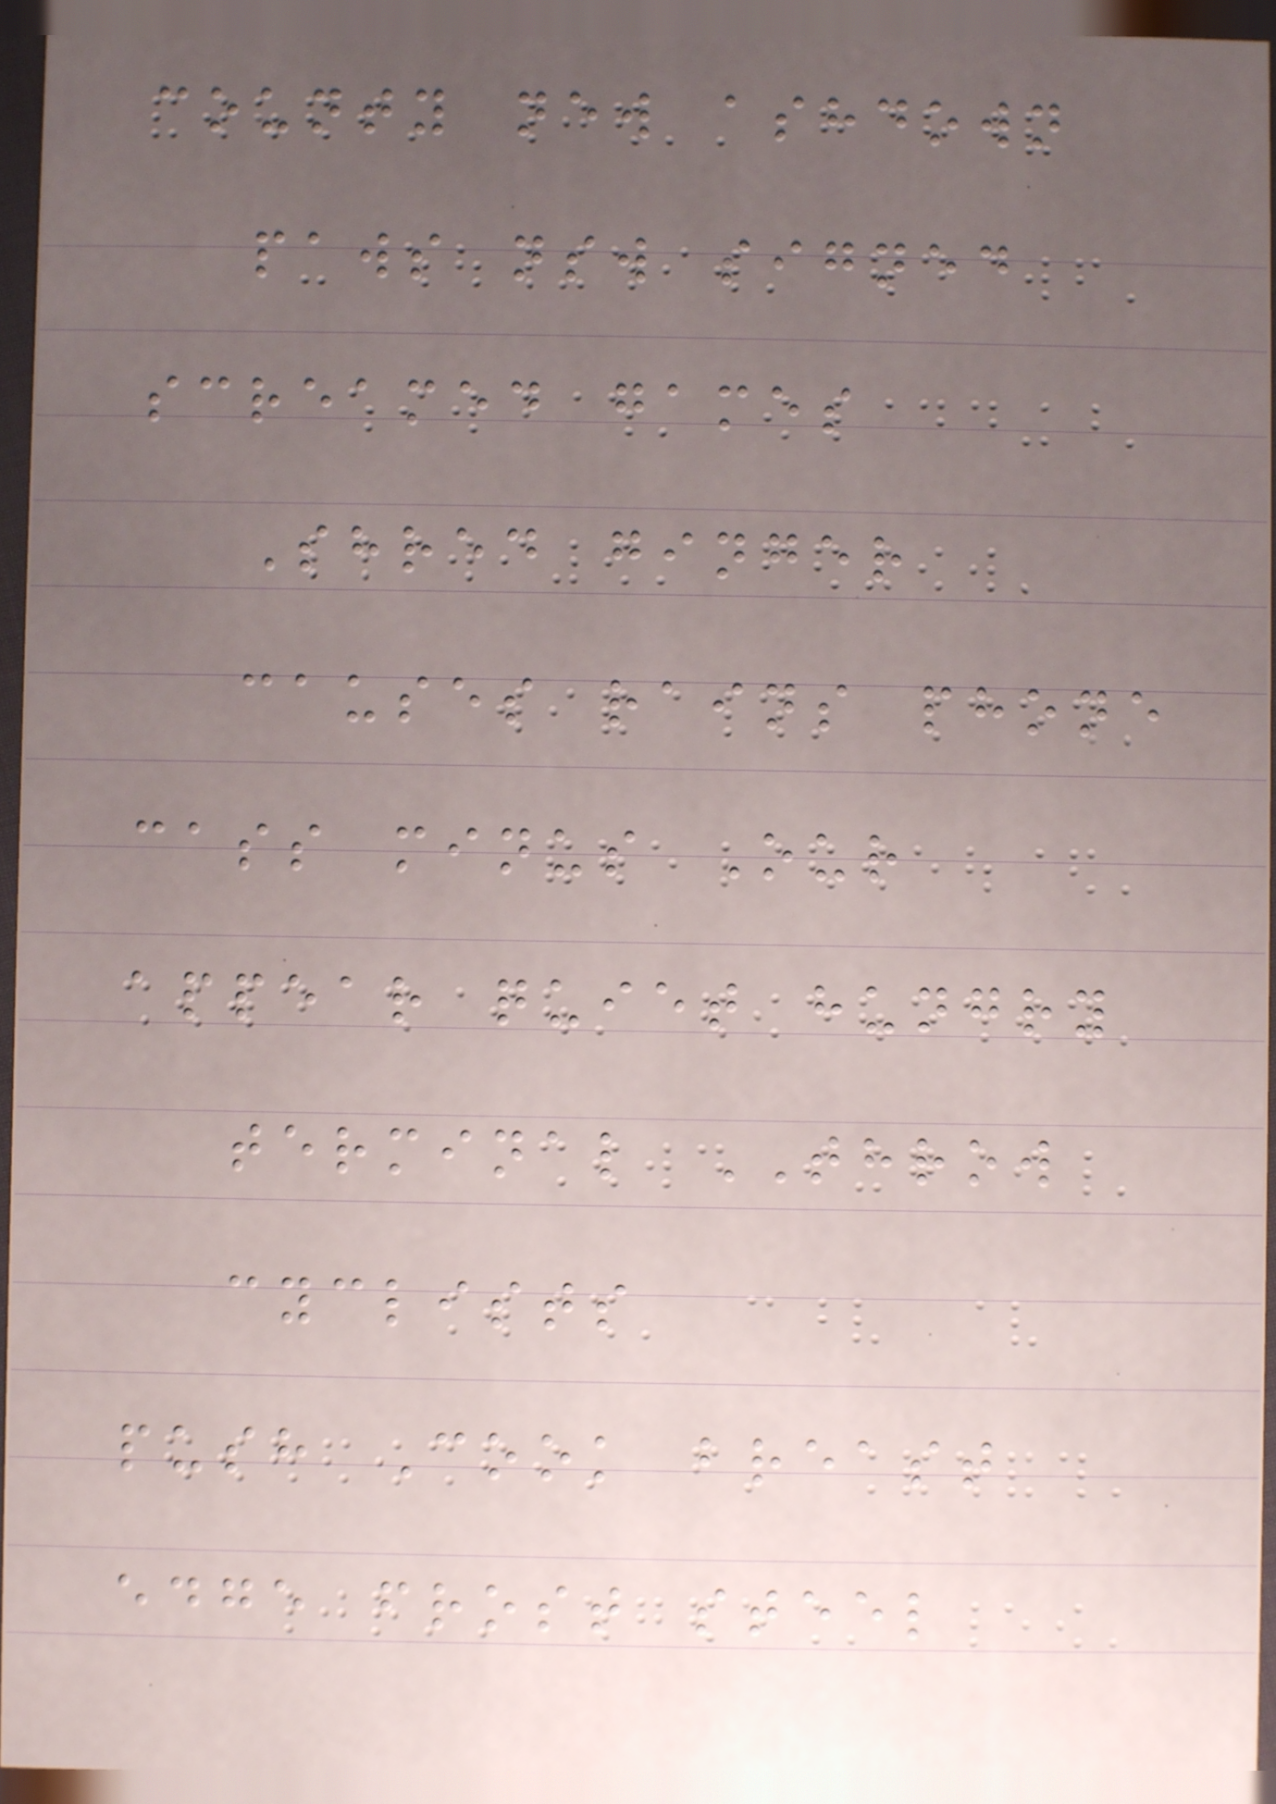county new ashdown
paws nsw signed
screamed games
Shred ginger
causes rains phone
cass minus Our
appear quiet hungry
terminal THROW
cyclists
push Cook breast
edge frost steel
